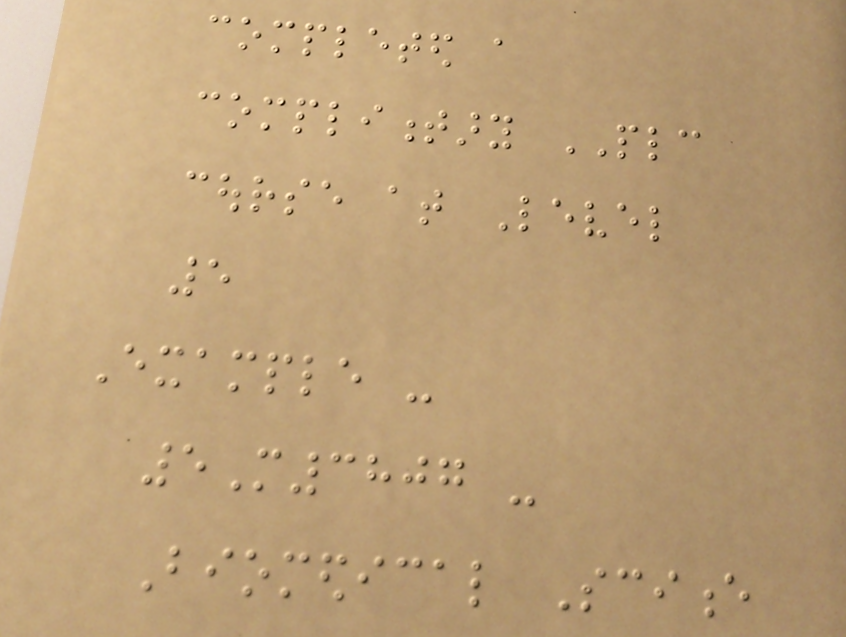completed a
complimentary PLC
course at Level
5
Example -
5M3807 -
Biomedical Science
